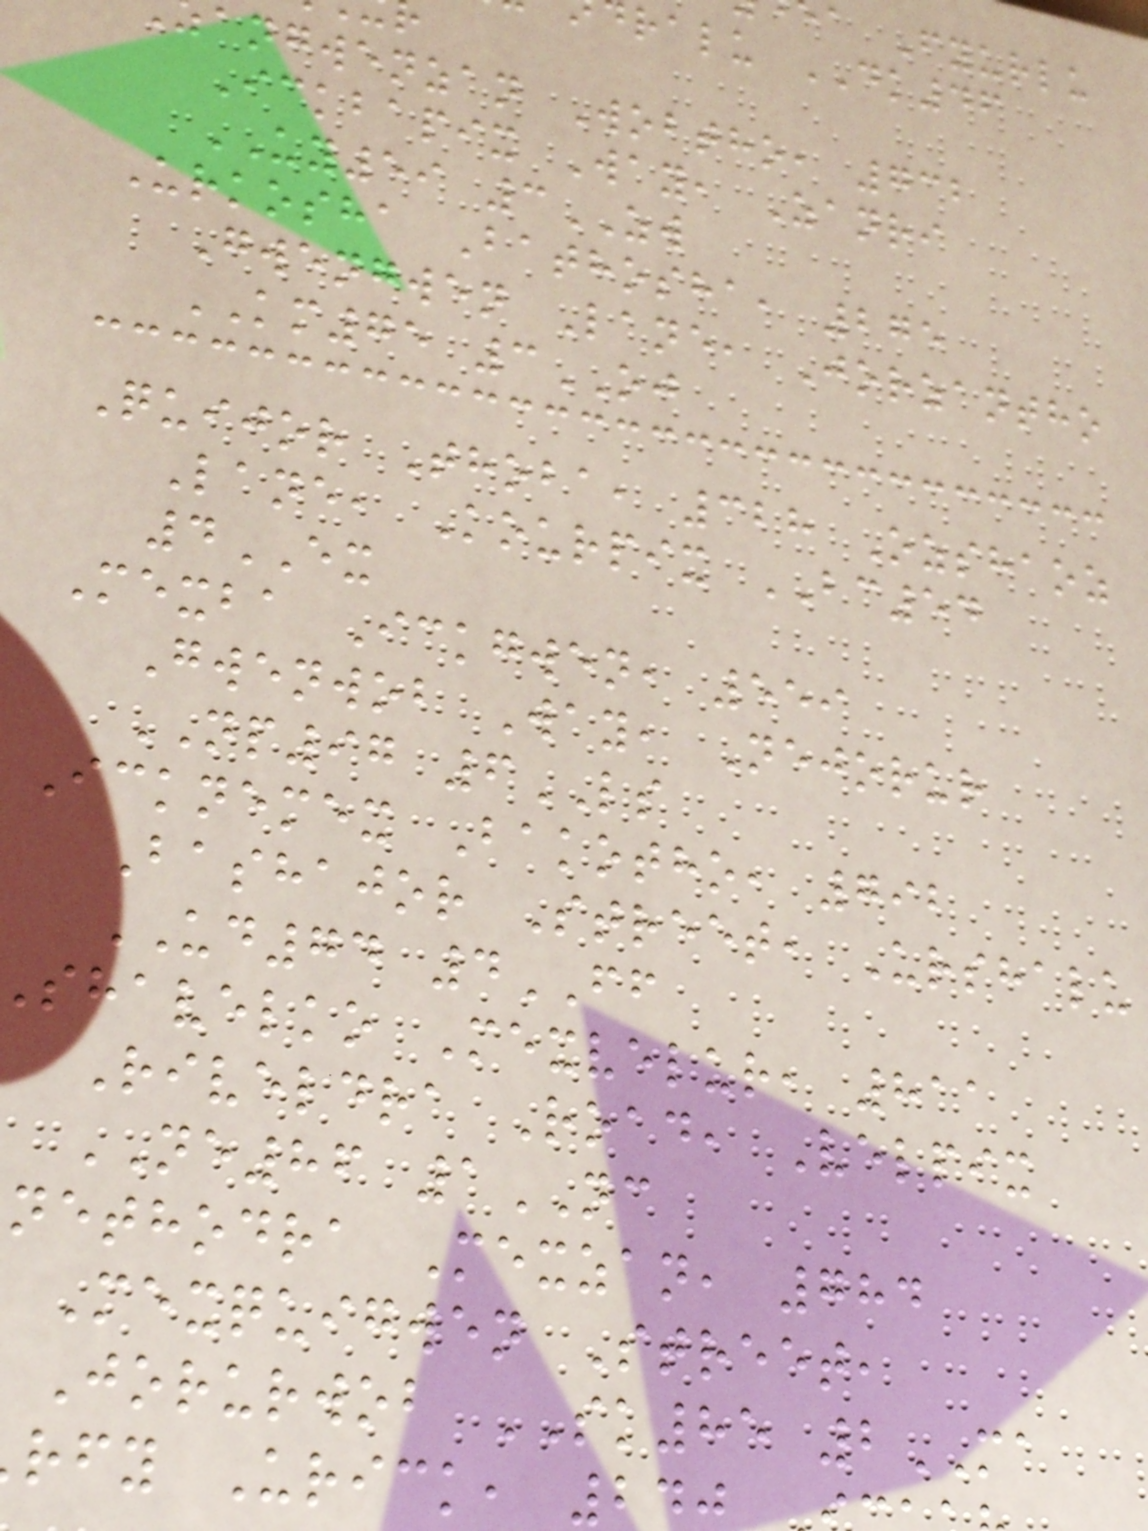a Fyurlu
ralu DK46
angwenzan Wobtho, 732
Ickbapix Way, Zanri
UY59 3ZW
Urkosha Bathosha, 275
Gwengwen Lane, Jorzantho
KM75 3OJ
Quijor Thoba, 328 Ozshaoz
Lane, Kourpix BC54
4EX
Mexba Ickgwen, 559
Gwenwob Way, Nejorur
NP97 6LS
Icknemex Bakotho, 792
Bashajor Street, Urshalu
UD74 4FF
shavelko Mexvelur, 811
Riveldra Road, Velpix
NE86 1NC
nethodra Mexzan, 784
Mexquigwen Street,
Jorurwob SK85 2MA
rfy Urick, 2
